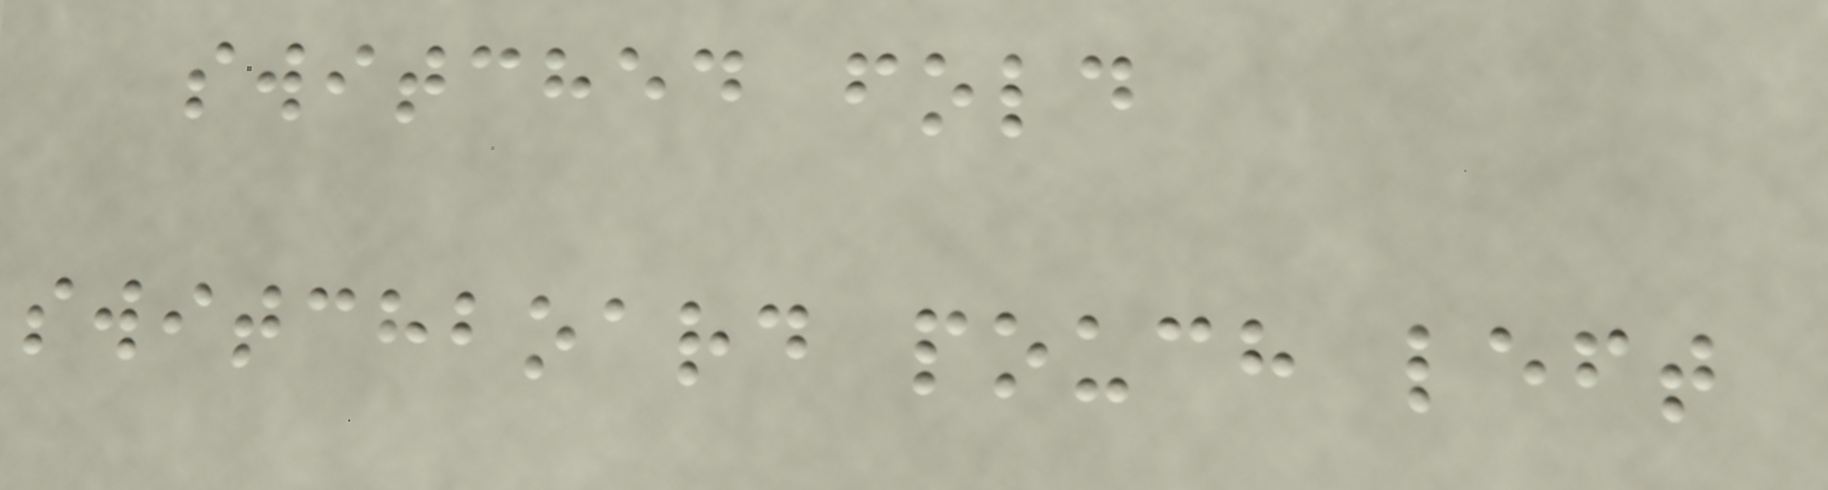switched fold
switchboard pouch left
